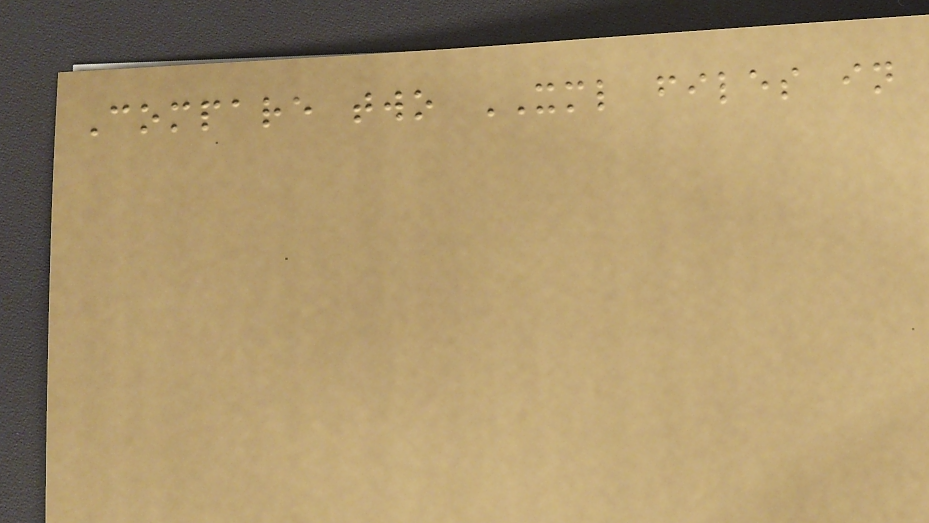Compare two XML files in
